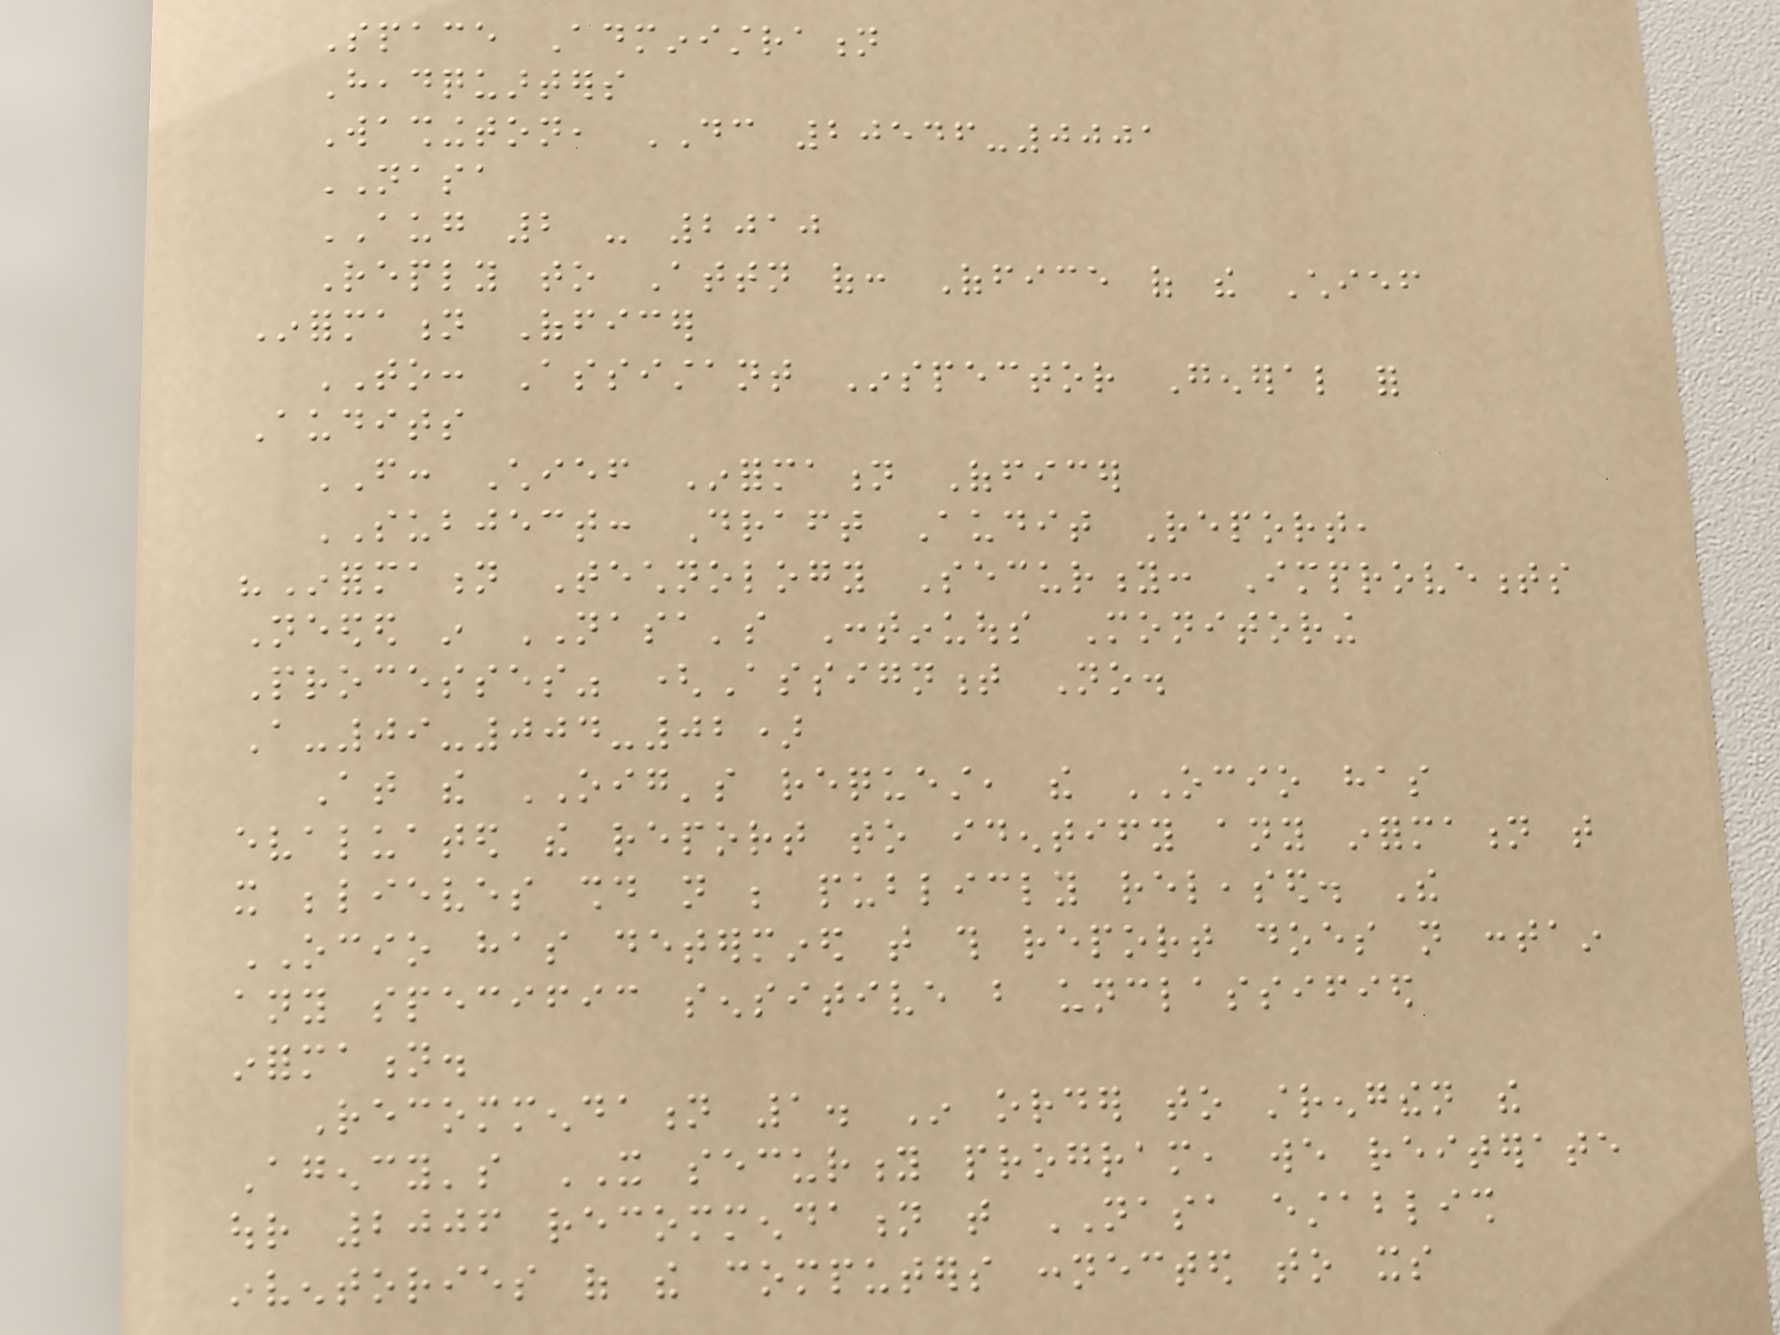Space Administration
Headquarters
Washington, DC 20546-0001
NASA
AUG 2 - 2010
Reply to Attn of: Office of the Chief
Information Officer
TO: Assistant Inspector General for
Audits
FROM: Chief Information Officer
SUBJECT: Draft Audit Report,
"Information Technology Security: Improvements
Needed in NASA's Continuous Monitoring
Processes" (Assignment No.
A-09-004-02)
At the OIG's request, the OCIO has
evaluated the report to identify any information that
it believes should not be publicly released. The
OCIO has determined that this report does not contain
any specific sensitive but unclassified
information.
Recommendation 1. In order to strengthen the
Agency's IT security program, we reiterate
our 2006 recommendation that NASA establish
inventories of the computers connected to its
